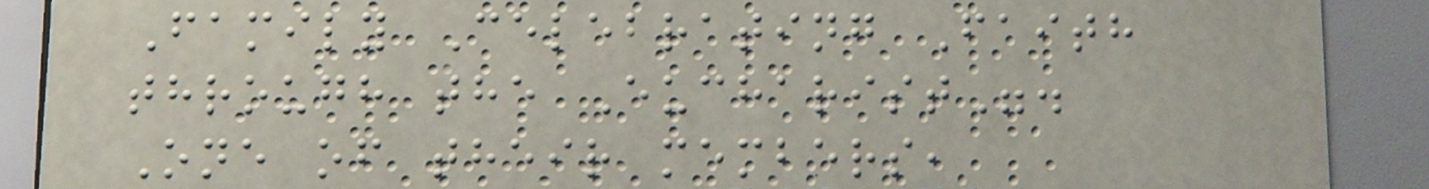Family Celebrating Faith
through the Eucharist".
One of their members,
